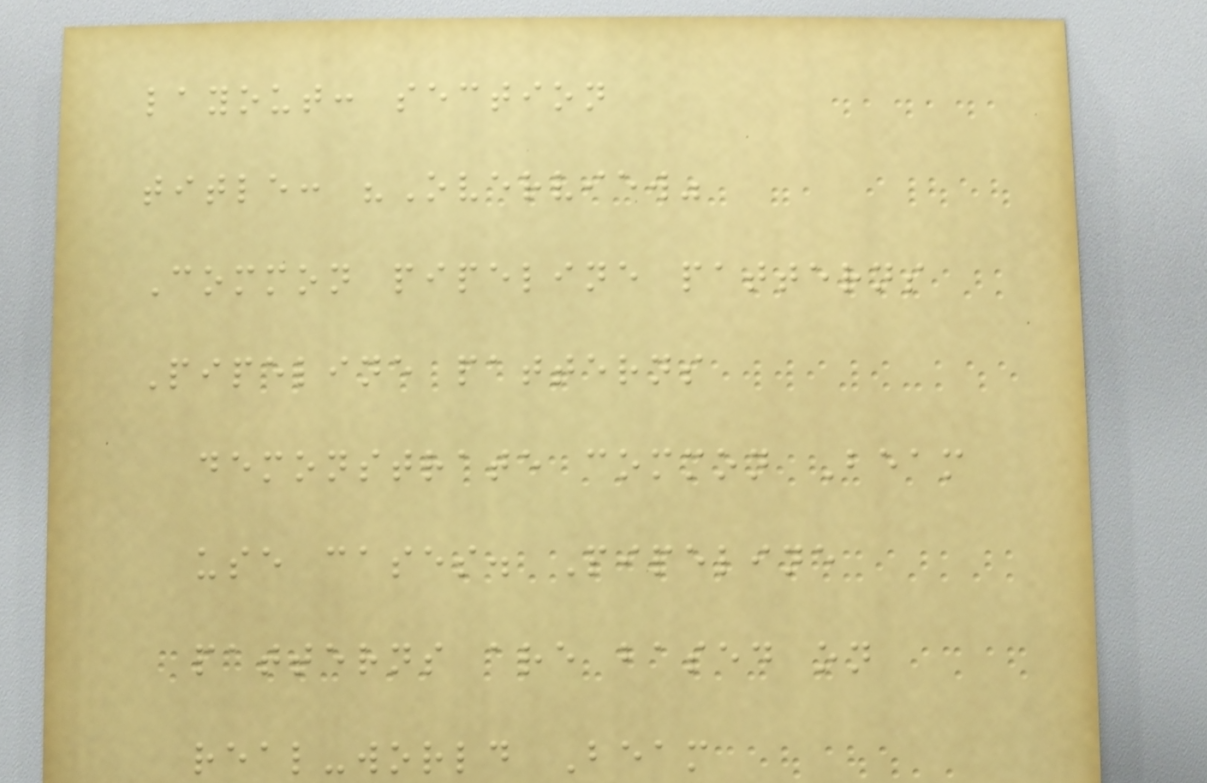layout: section
title: "Overview"
Common pipeline patterns
Pipeline patterns
demonstrate common Beam
use cases. Pipeline
patterns are based on
real-world Beam
